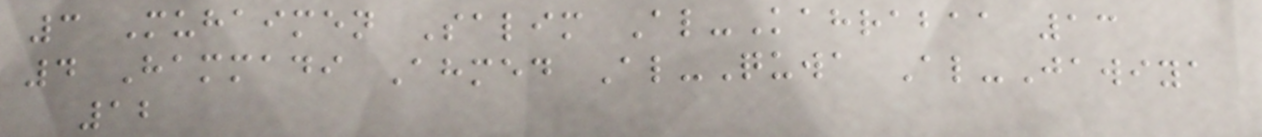3 Muhaimen Salim Al-Kahrabaa 13
4 Hammadi Ahmed Al-Quwa Al-Jawiya
12
